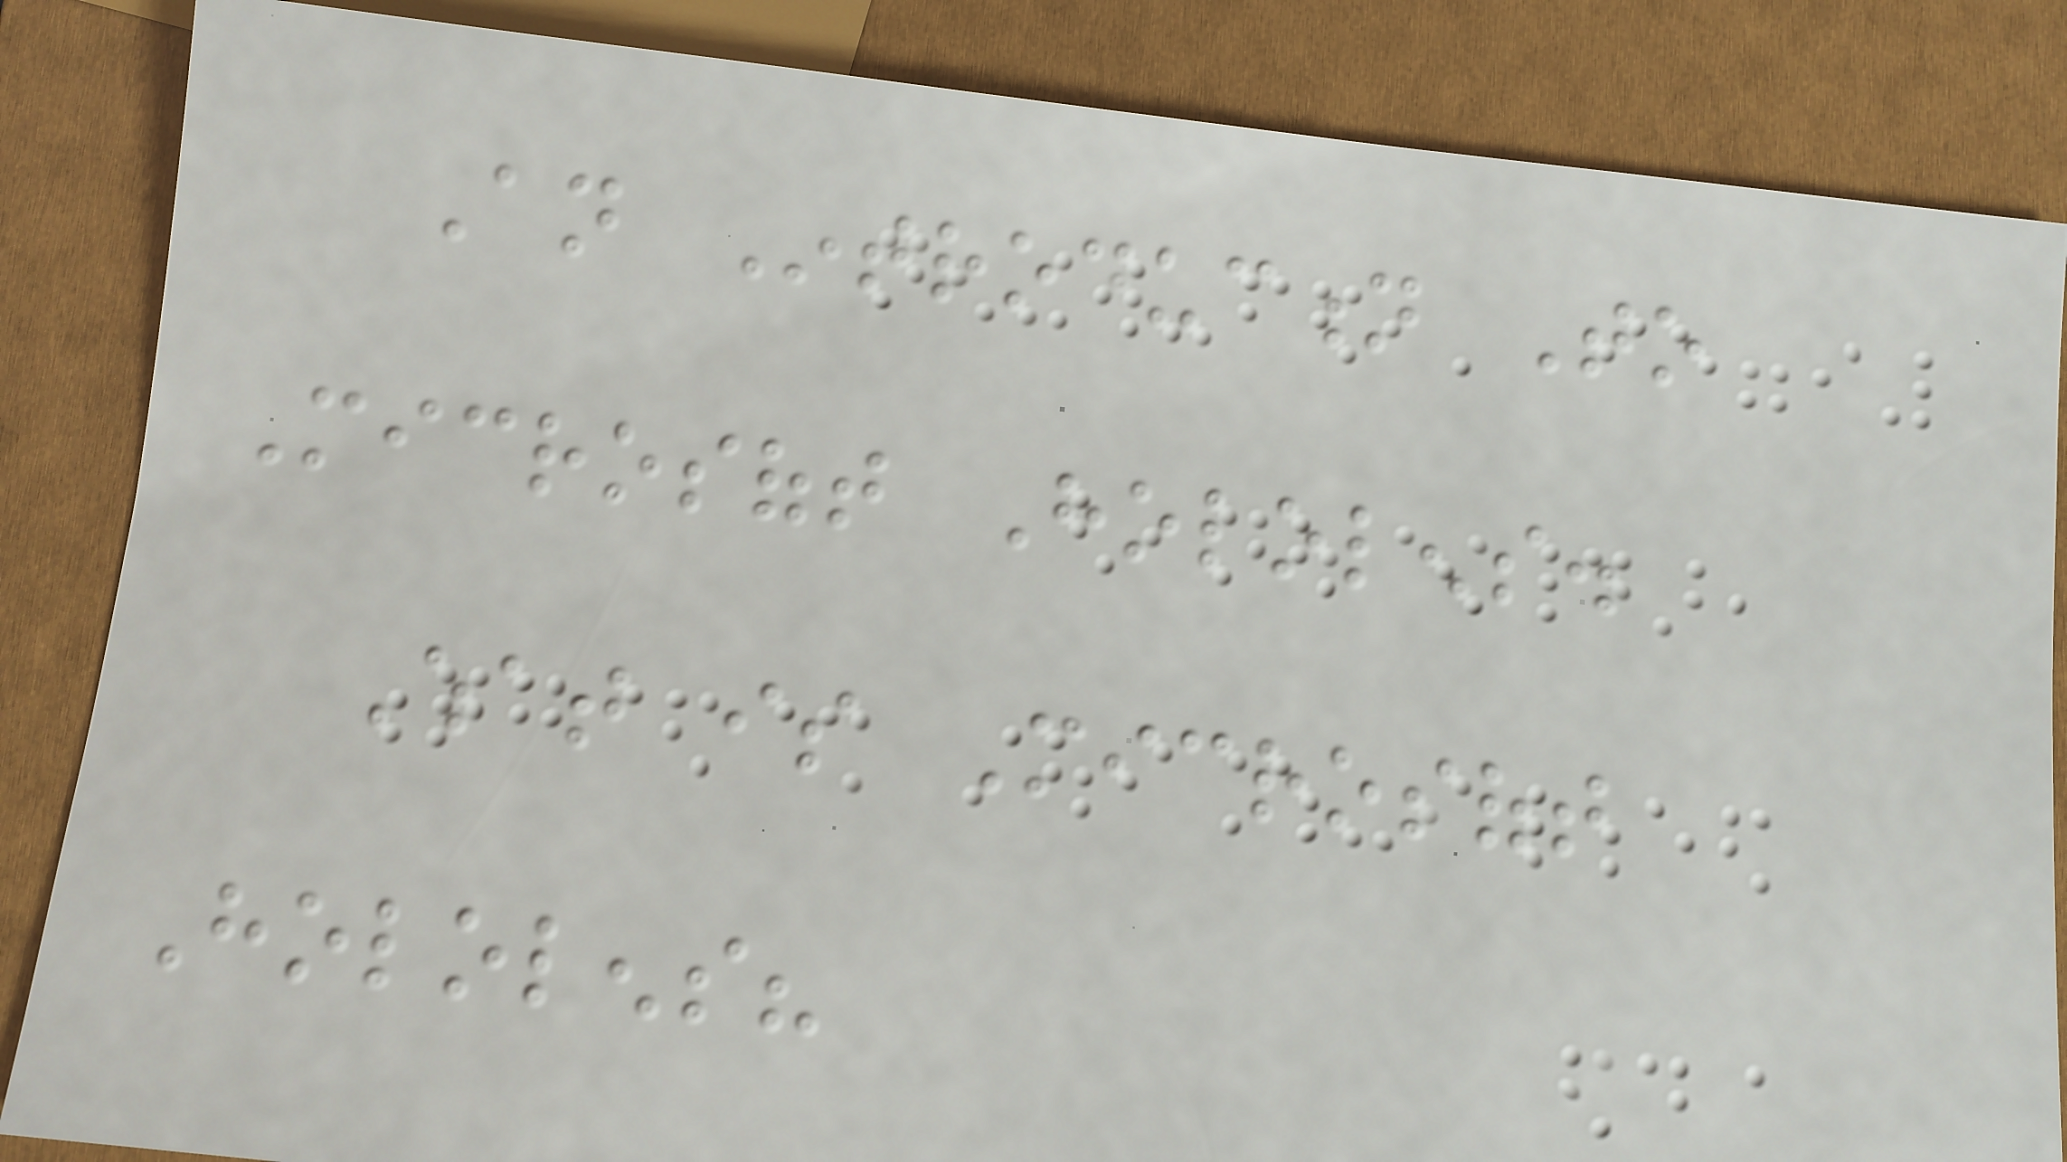An Introduction To
Microsoft Hololens.
What is Microsoft
Hololens?
